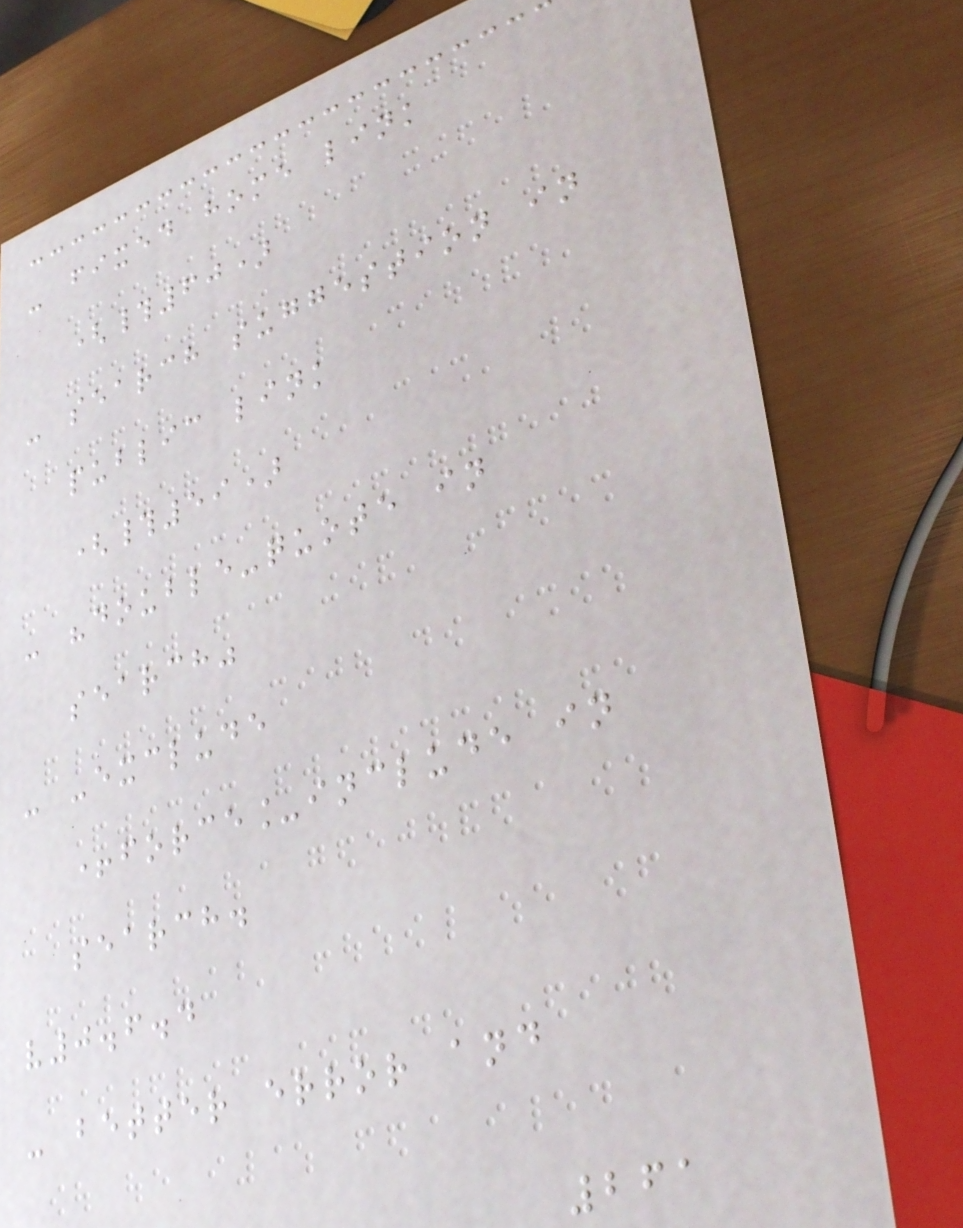- fixed home link
(#60)
- search suggestion in
public link
(#59)
- "double-quote in
search"
- -exclude
+force_include in
search.
v0.6.4
- better error and
261
